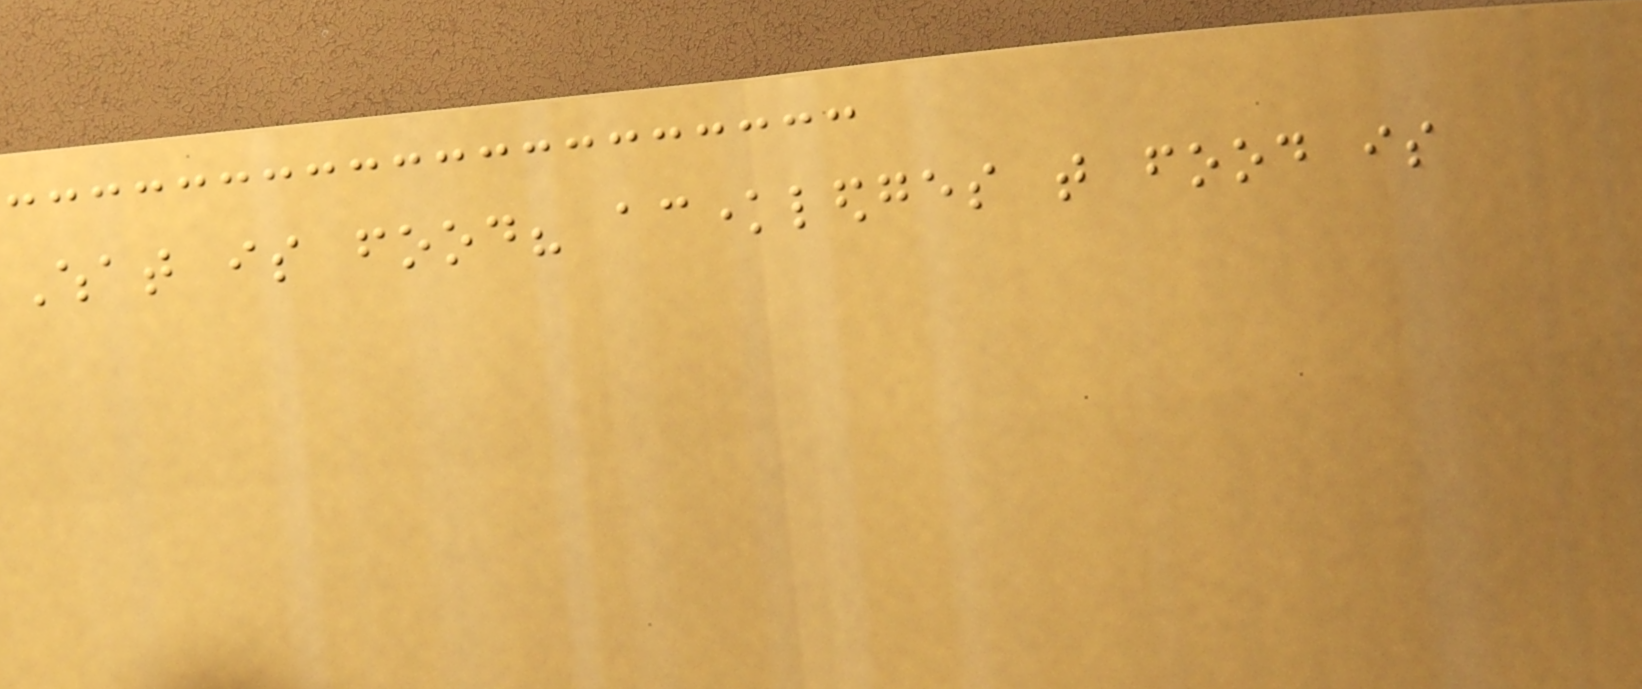What is food? acknowledges that food is
